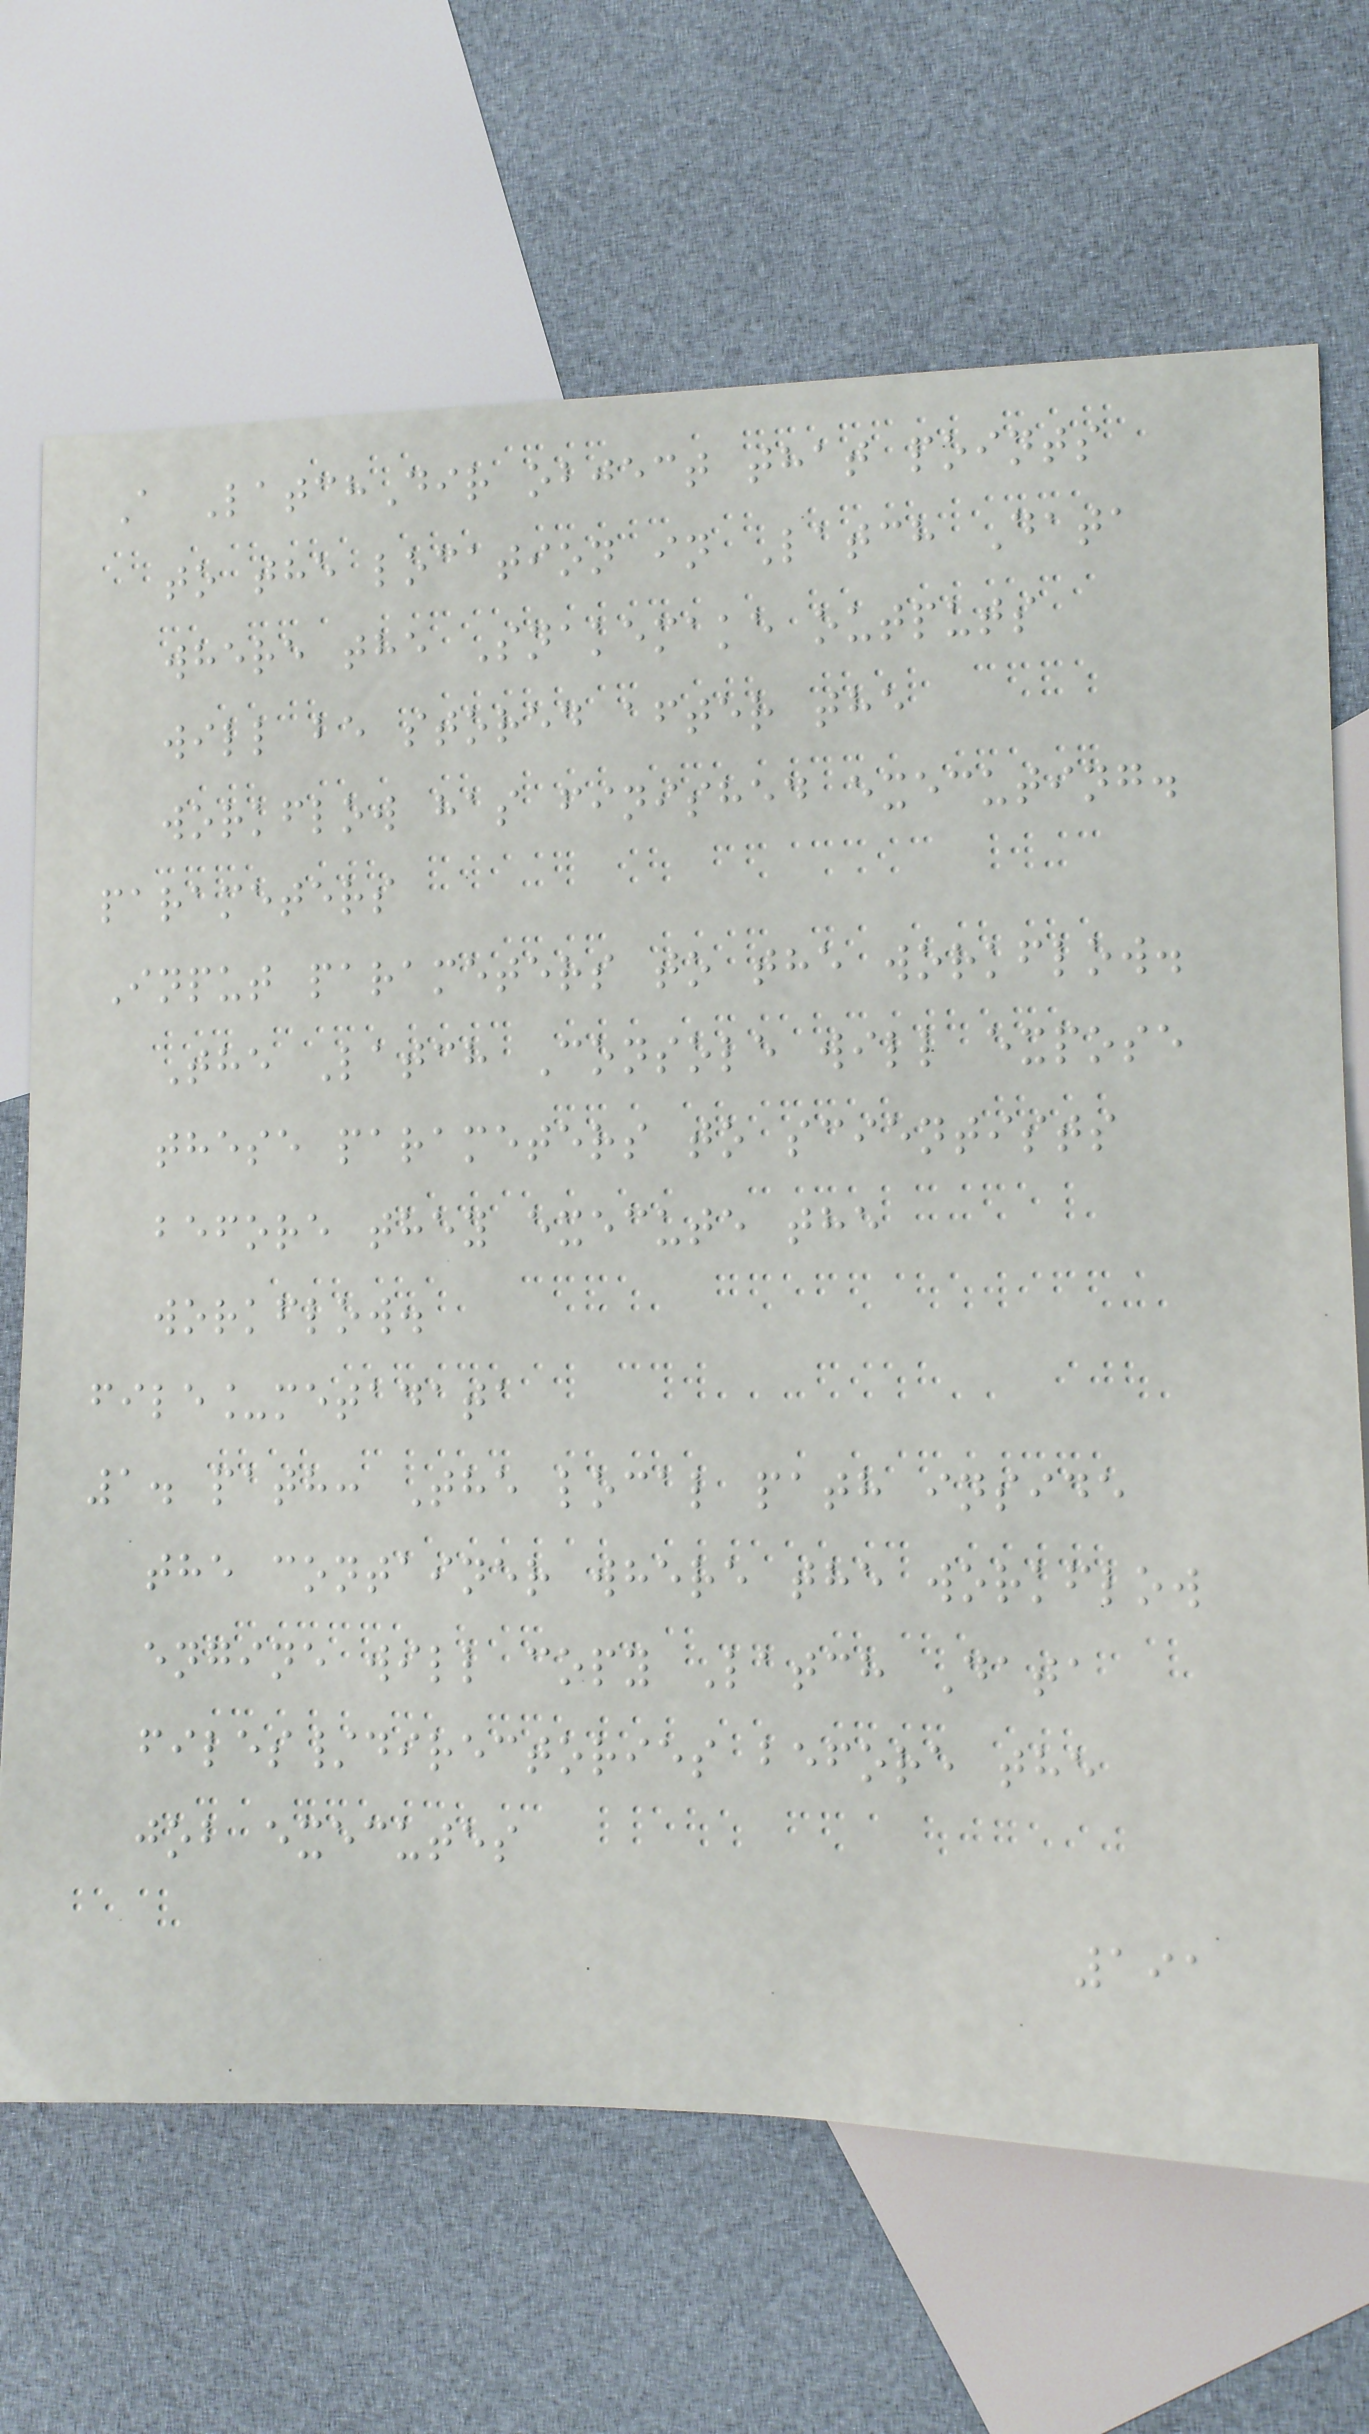A LatchDir object that points
to the location in Latch Data
where the Snakemake outputs
will be stored after the
workflow has finished executing.
parameters
Input parameters to the workflow.
The Latch Console will expose
these parameters to scientists
before they execute the
workflow.
file_metadata
1. path: The local path inside
the container where the workflow
engine will copy Latch Data
files/directories before the
job executes
191
